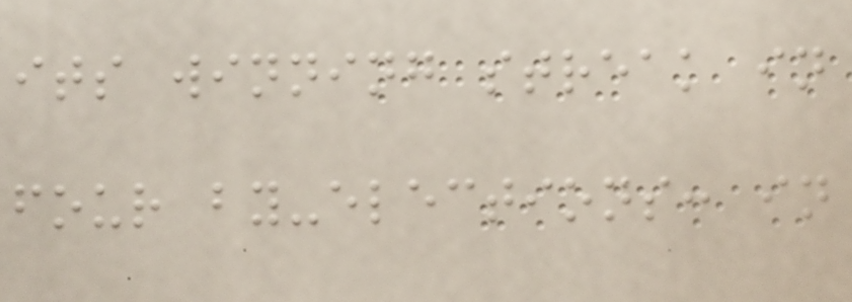its winning streak in
four by-elections: in
